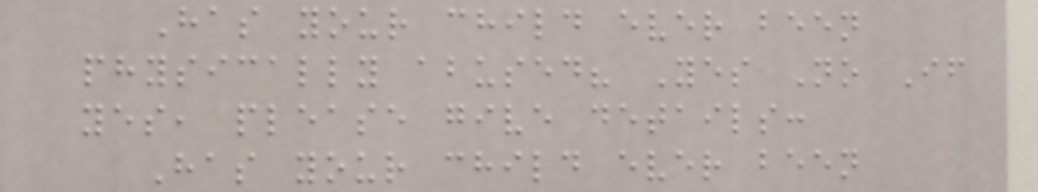Has your child ever been
physically abused? Yes No If
yes, please give details:
Has your child ever been
